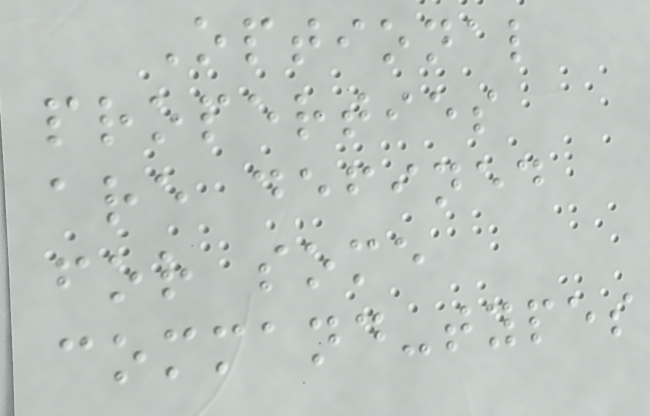Optional
properties
are defined
for some
command-types
